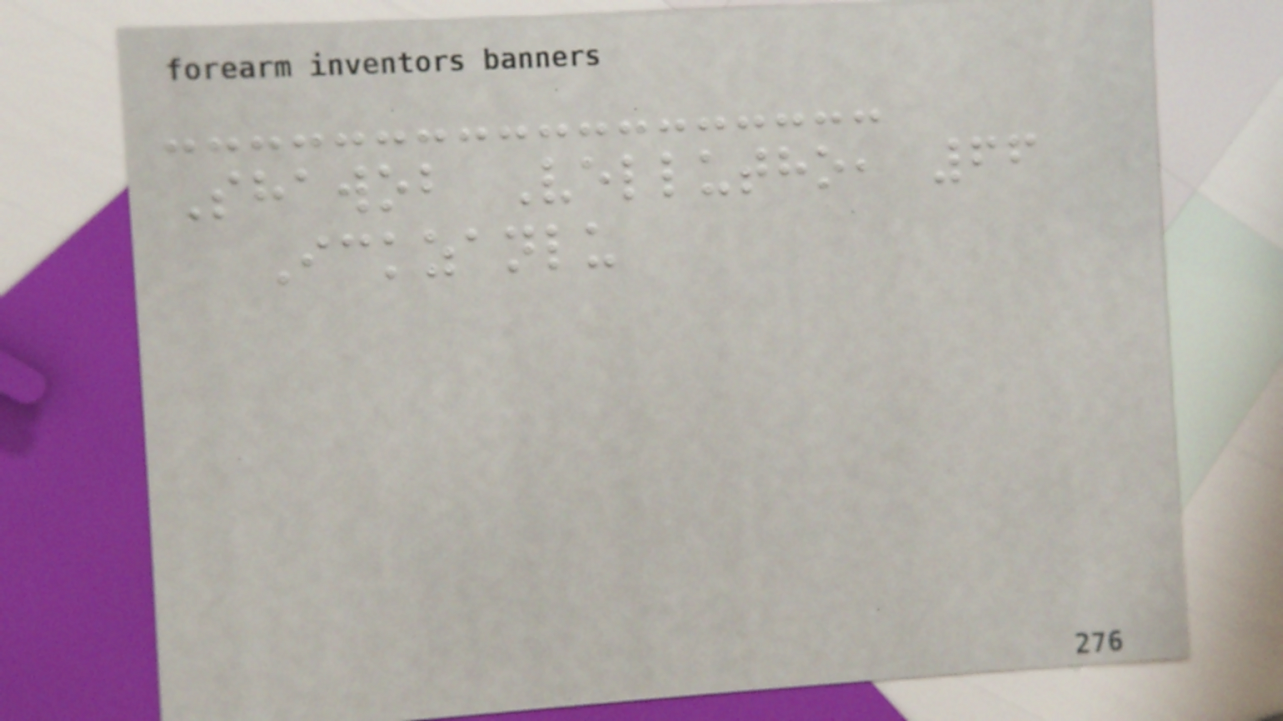Shawob Vellutho, 66
Ickzanlu
